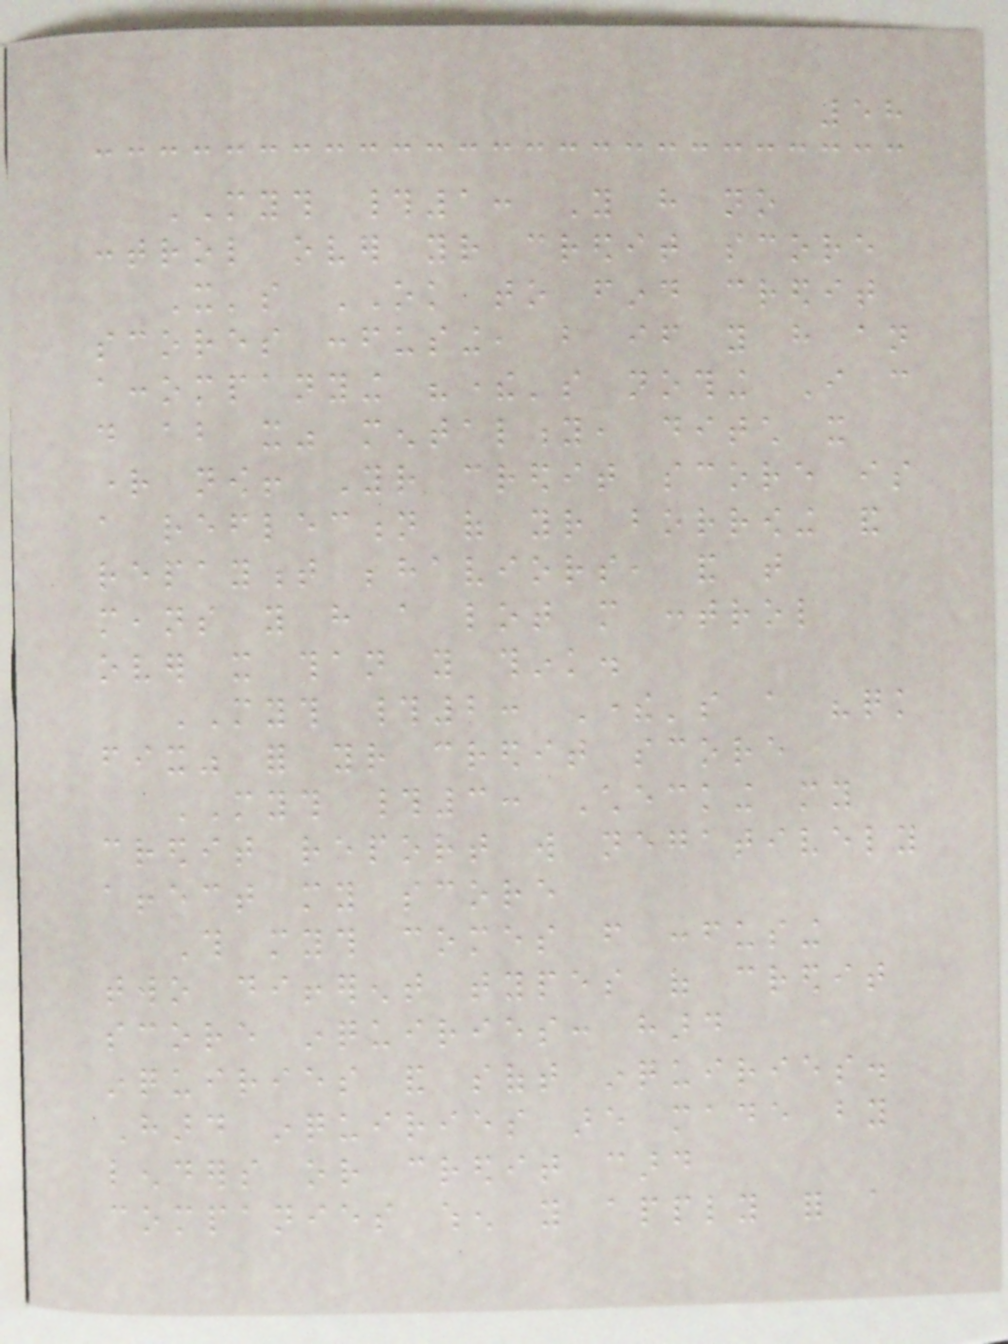58
MYTH #1: You have no
control over your credit score
It's OK to find credit
scores confusing, but if you have an
accompanying "there's nothing I can
do about it" mentality, ditch it
right now! Your credit score is
a reflection of your borrowing and
repayment behaviors, and that
means you have a lot more control
over it than you think.
MYTH #2: There's a "quick
fix" for your credit score
MYTH #3: Checking my
credit report will negatively
affect my score
This myth comes from confusing
two different types of credit
score inquiries: hard
inquiries and soft inquiries.
Hard inquiries are made by
lenders or credit card
companies when you apply for a
